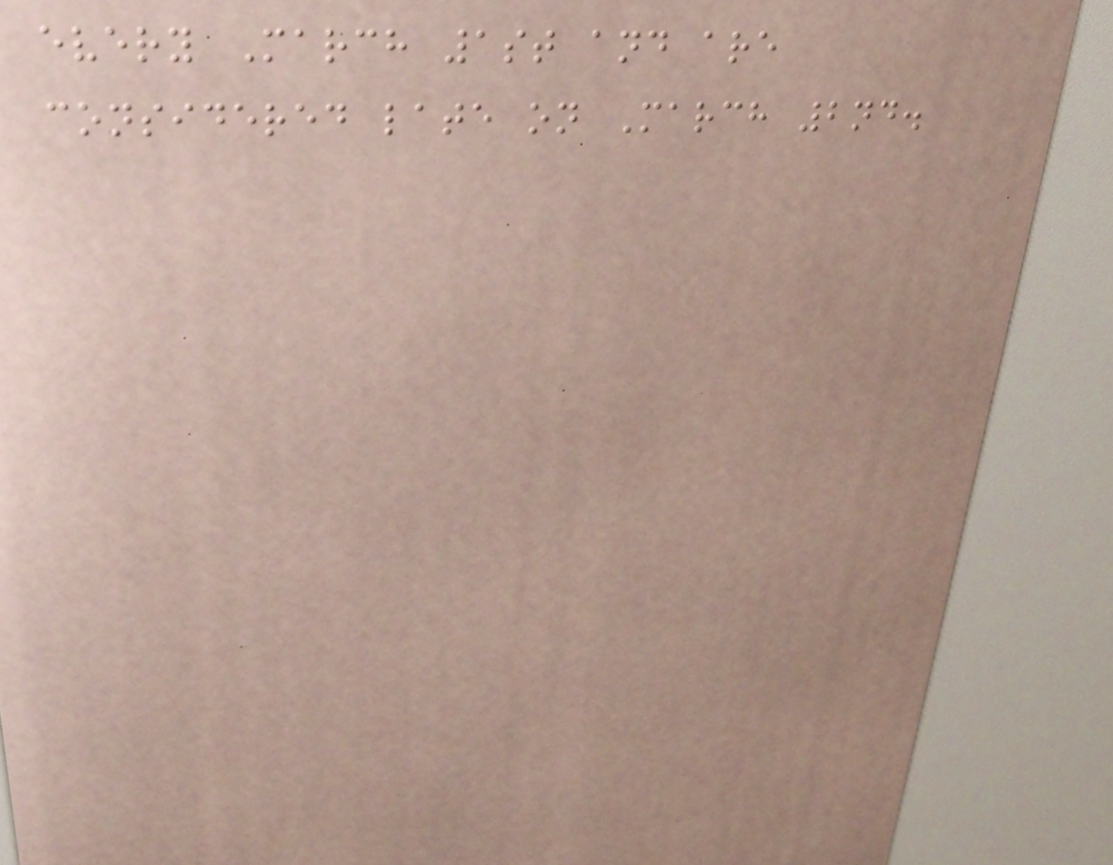every March 1st and are
considered late on March 2nd.
